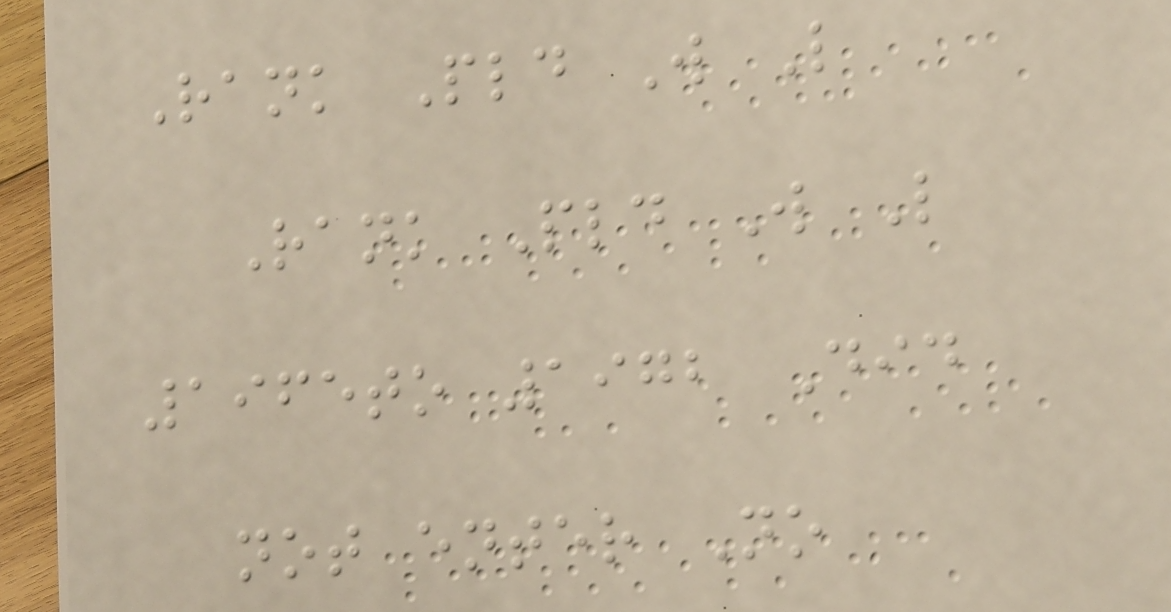Rank Pld W L
Rank Pld W L
1965to 1972 Did
not enter No
